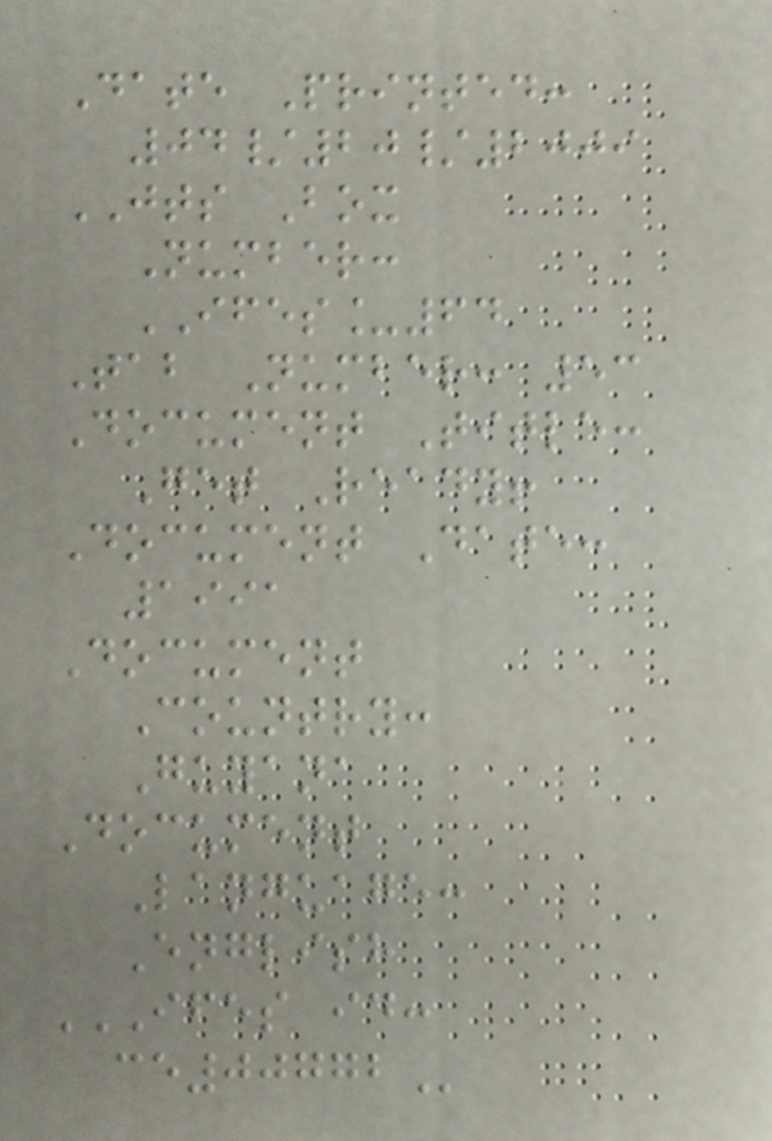Date Printed:
04/20/2009
JTS Box
Number:
IFES_64
Tab Number: 53
Document Title:
Get Ready!
Document Date:
1991
Document
Country:
Guyana
Document
Language:
English
IFES ID:
CE00772
